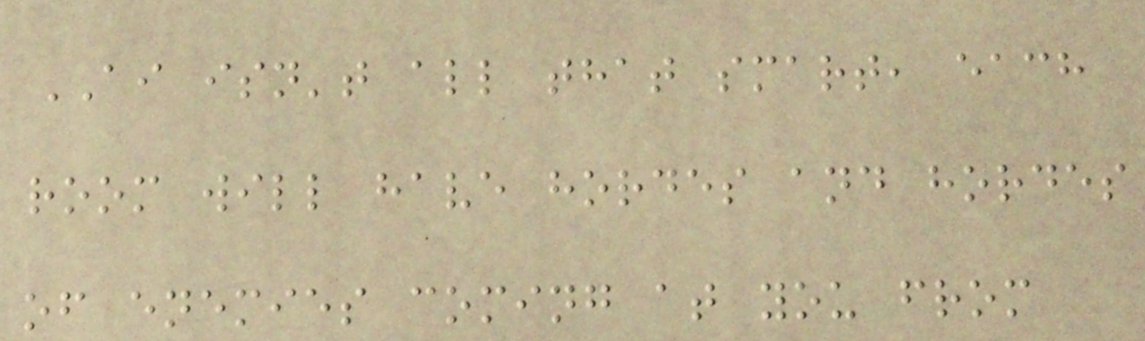AI isn't all that smart, each
room will have hordes and hordes
of enemies coming at you from
